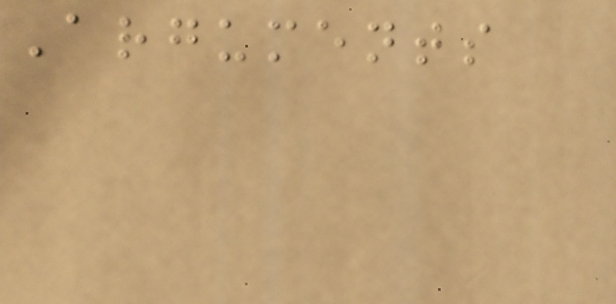Arguments
